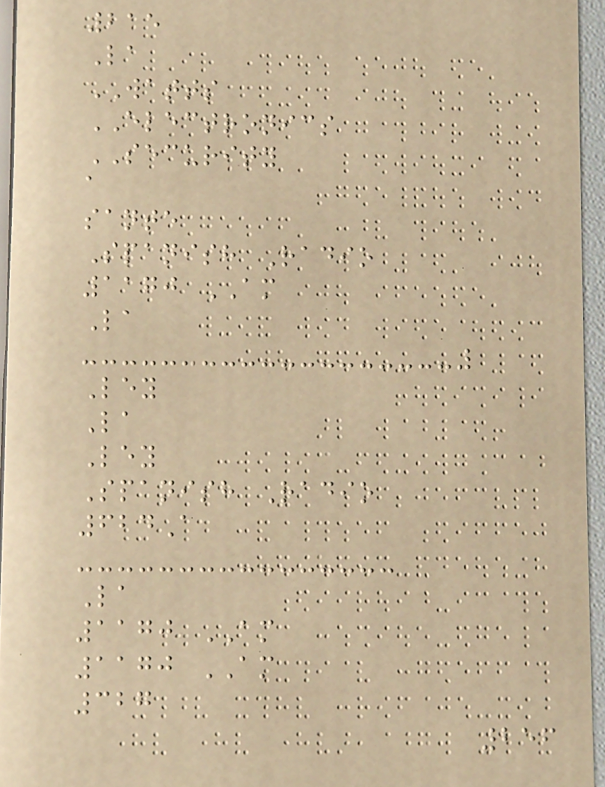215
La
WATTS
ELECTRONICS
SECURITY
a
sante
Spanish Radio
1170 AM
La
Ley
La
Ley
Spanish Radio
624A
La
1170 AM
1170 AM
327
256
